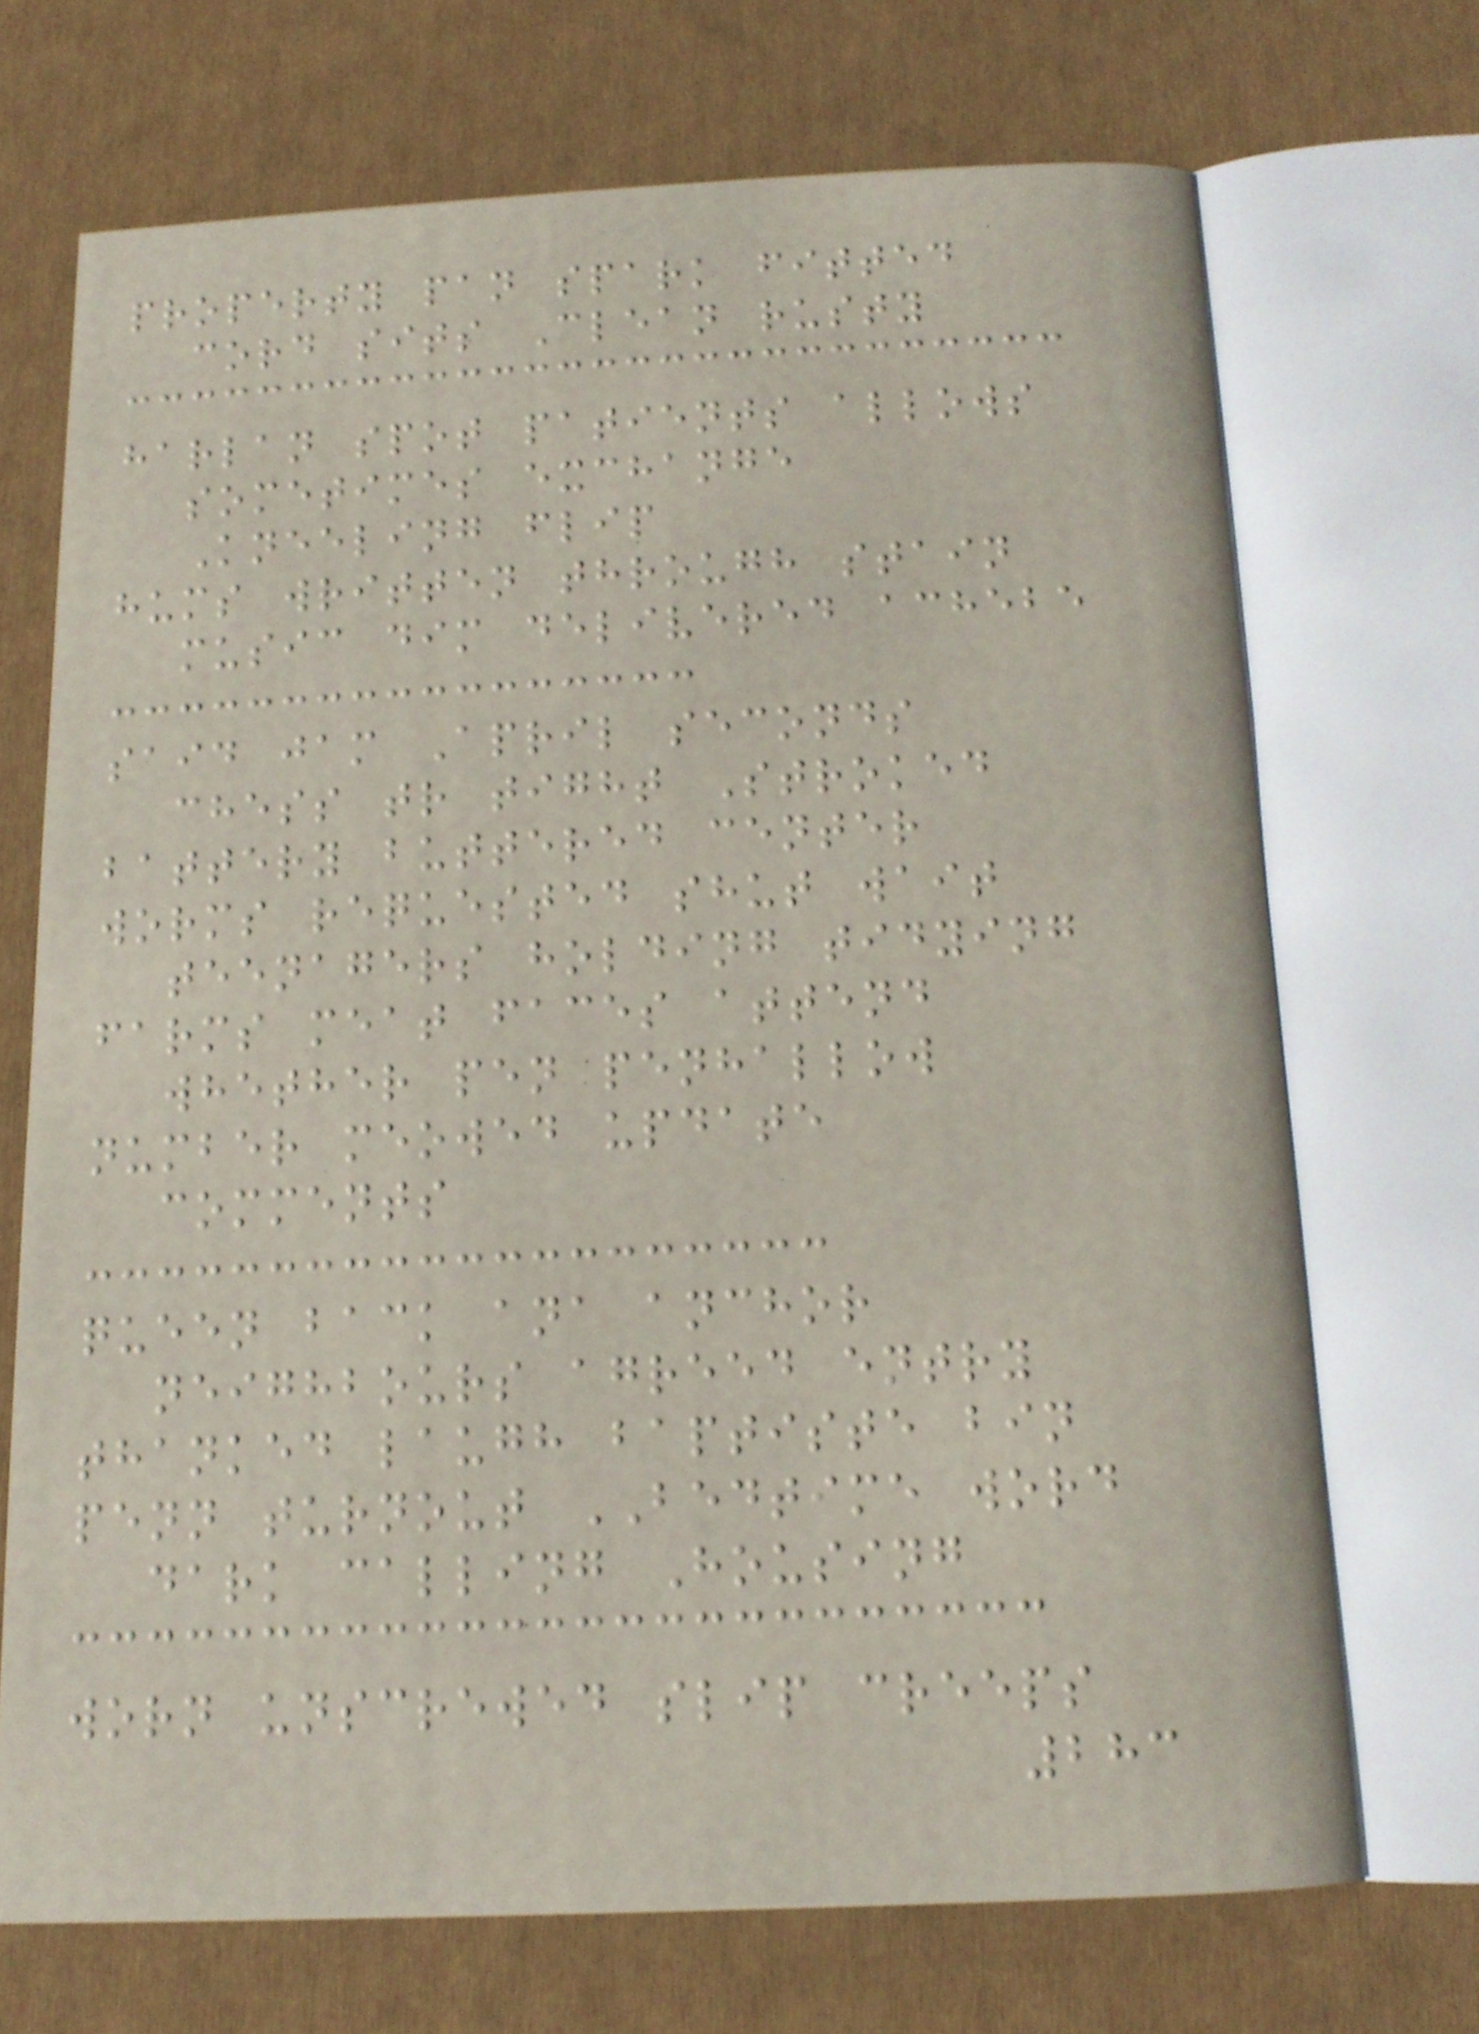property pan spark fitted
cord sits Clean rusty
harlan spot patients allows
sometimes exchange
Kneeling flip
hums written through stain
music dim delivered achebe
said jam April seconds
chess tr tight Stroked
battery buttered center
worms requested shut wait
teenagers holding tidying
farms meat faces attend
whether pen penhallow
number meowed update
comments
queen back ana anchor
neighbours agreed entry
thanked laugh baptiste bin
penn turnout BEDTIME word
dark calling Housing
worn unscrewed slip creeps
283
